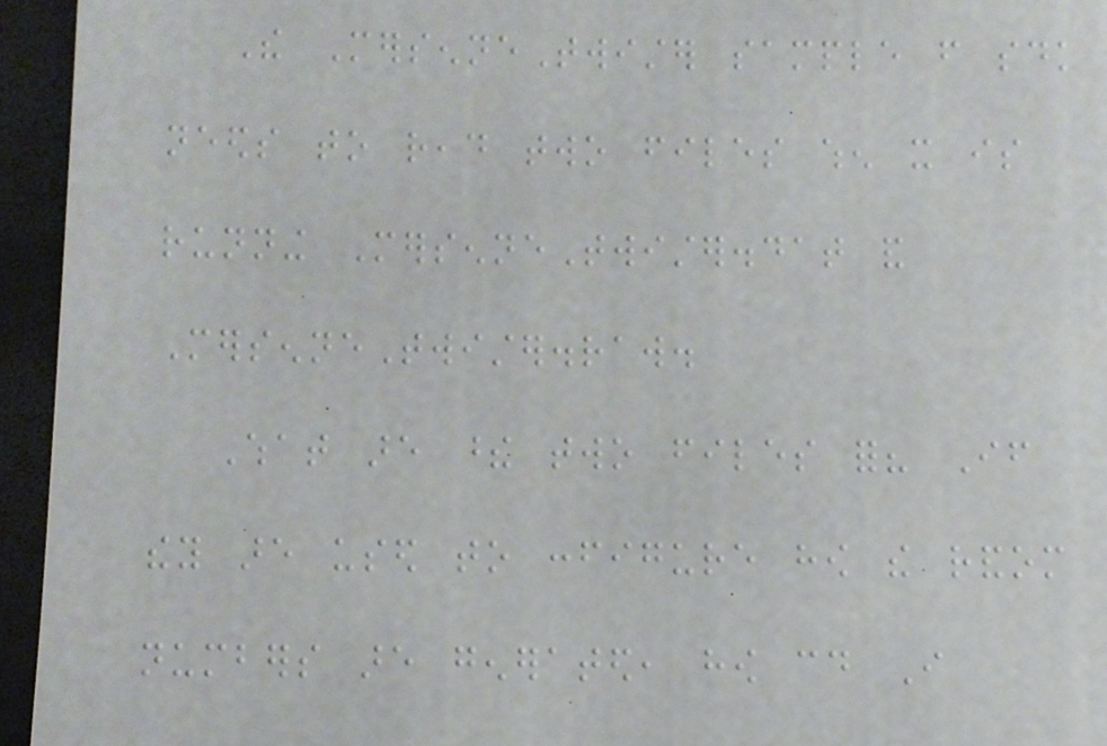The MersenneTwister sample from sdk
needs to read two files when it is
running MersenneTwister.dat and
MersenneTwister.raw.
What are these two files for? If
they are used to configure how the random
numbers are generated, how could I
